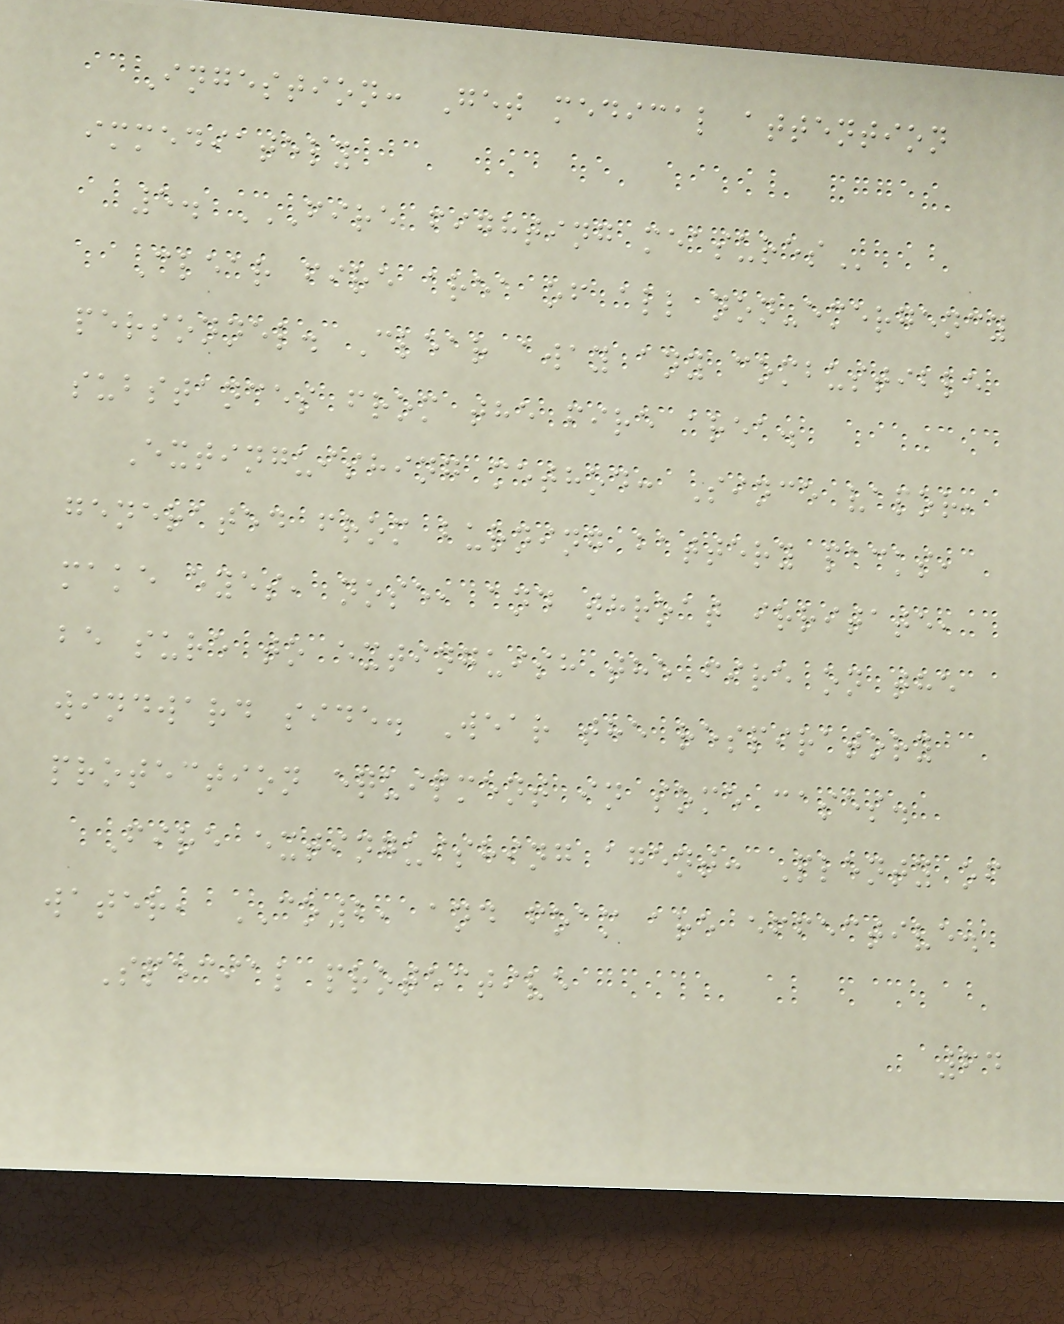Ingestion: Get medical attention
immediately
5. FIRE FIGHTING MEASURES
Clear fire area of all non-emergency
personnel. Clear away any combustible
substances from the fire area.
Extinguishing method: Since vapor,
generated from burning battery packs,
make eyes, nose, and throat irritate,
be sure to extinguish the fire on the
windward side. Wear the respiratory
protection equipment in some cases.
Fire extinguishing agent: Plenty of
water, CO2, and foam are effective.
Special protective
64
